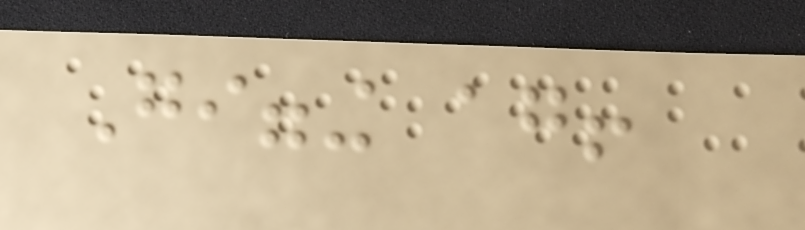Gigging again!
